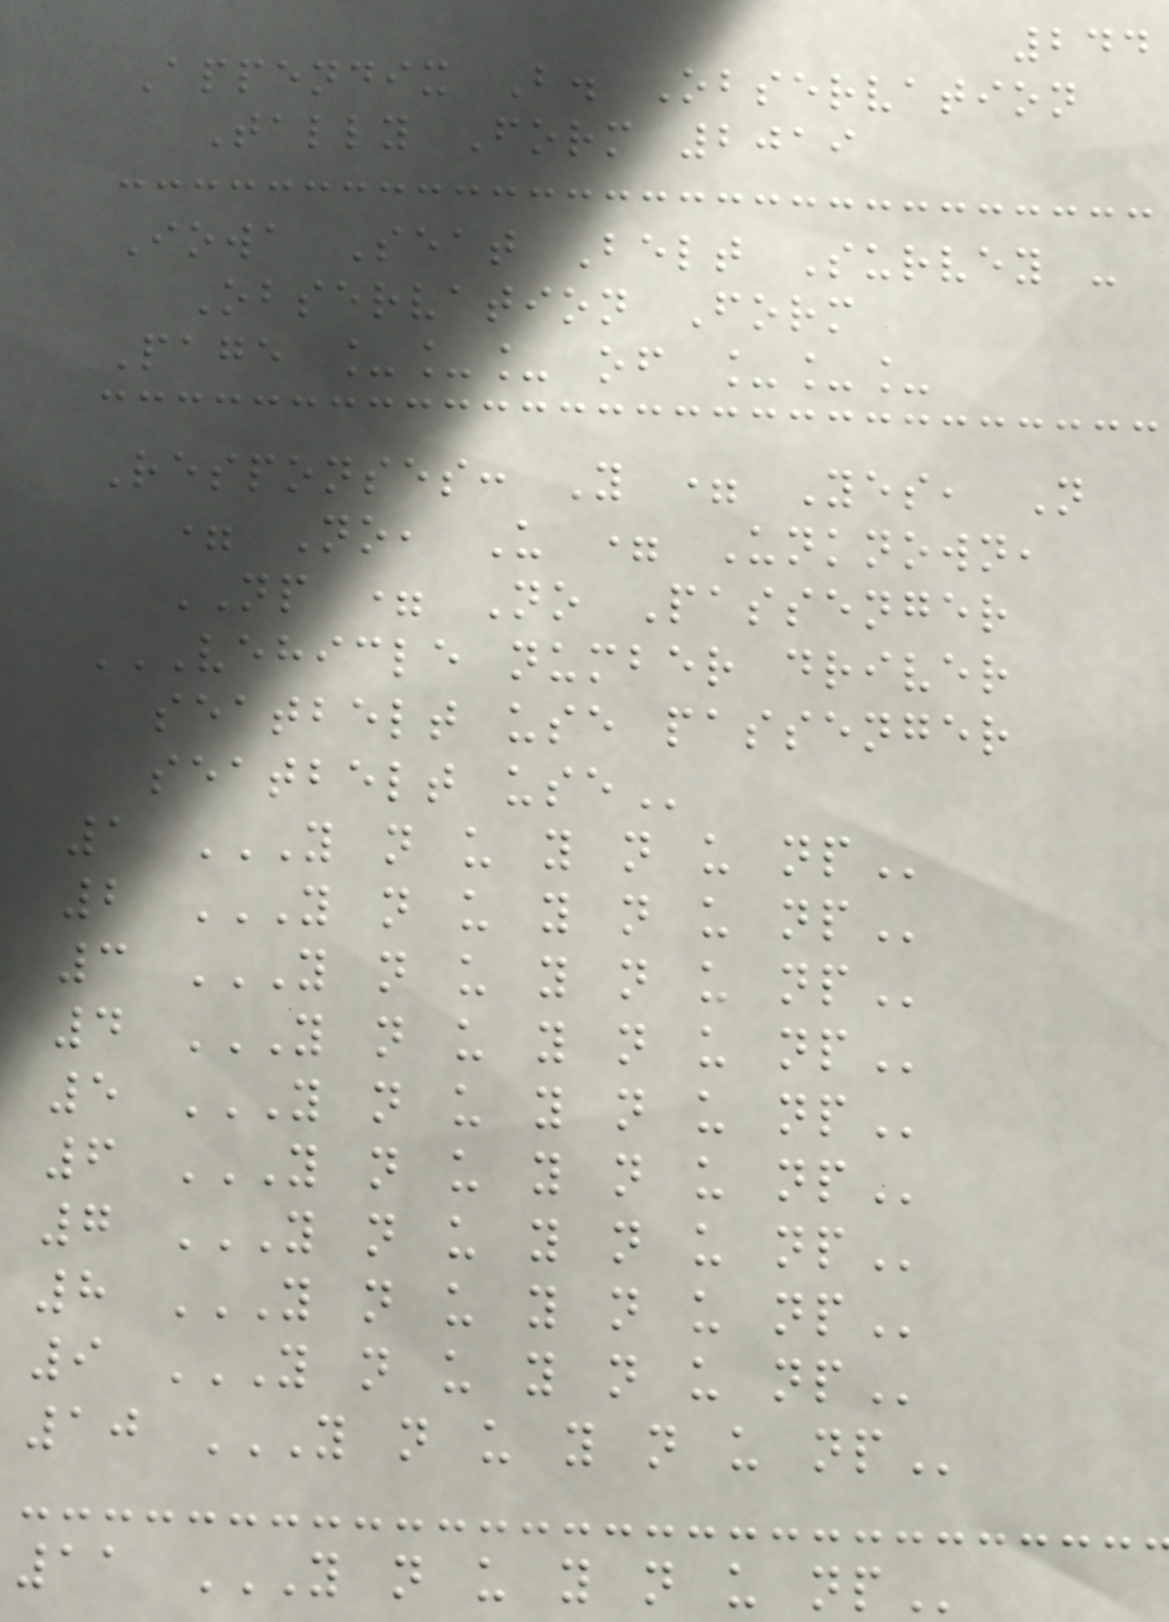244
Appendix B. Observation
Tally Form 2019
Iowa Seat Belt Survey -
Observation Form
Page ___ of ___
Responses: Y = Yes, N
= No, U = Unknown,
NP = No Passenger
VEHICLE NUMBER DRIVER
SEATBELT USE PASSENGER
SEATBELT USE
1 Y N U Y N U NP
2 Y N U Y N U NP
3 Y N U Y N U NP
4 Y N U Y N U NP
5 Y N U Y N U NP
6 Y N U Y N U NP
7 Y N U Y N U NP
8 Y N U Y N U NP
9 Y N U Y N U NP
10 Y N U Y N U NP
11 Y N U Y N U NP
